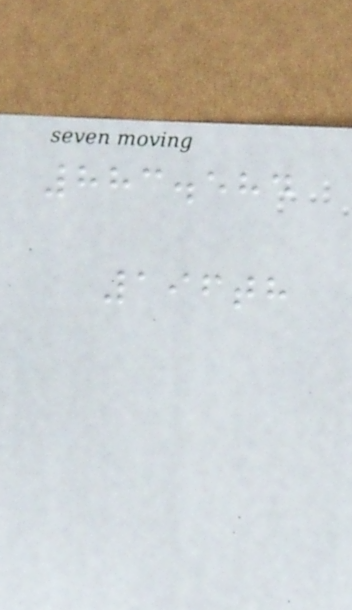883.584
196th
